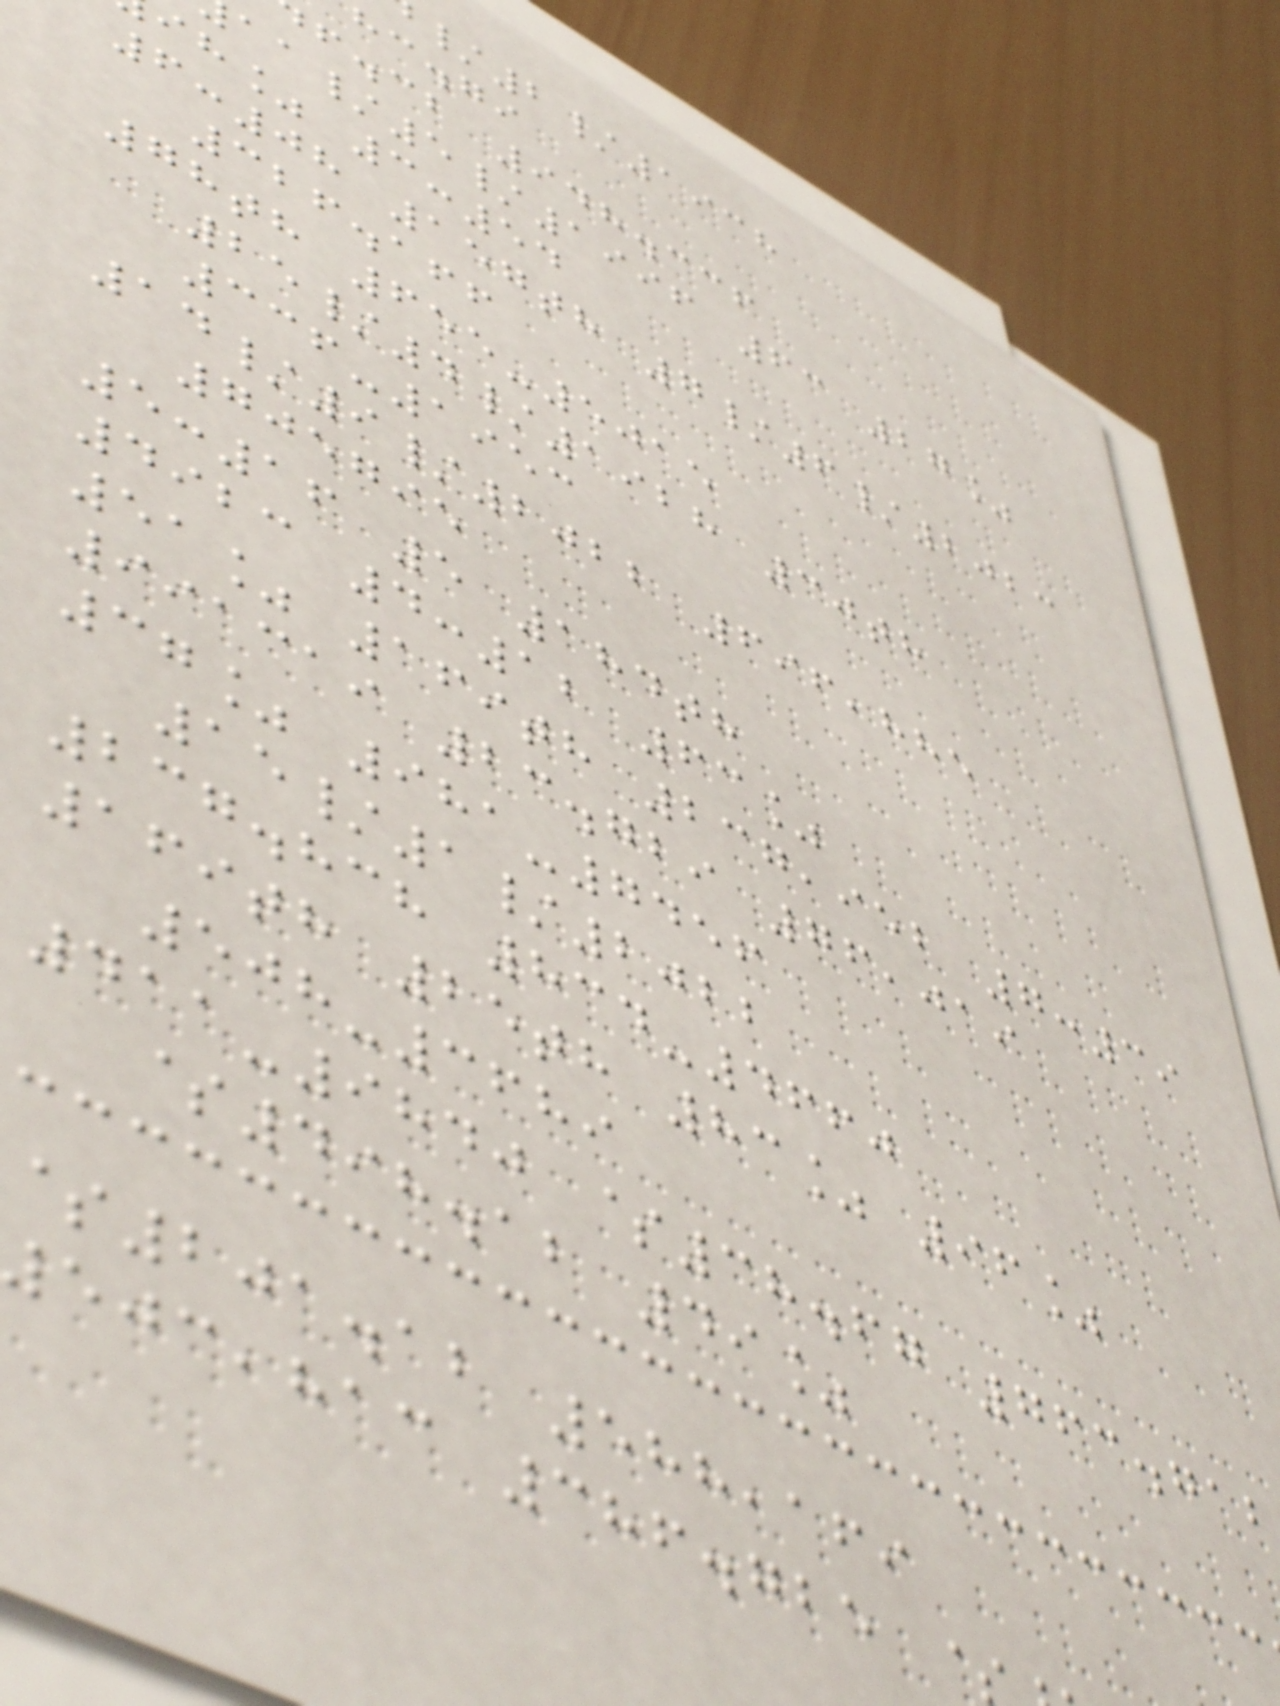/2/1938
hc.gi
f.cb 948.336
/5/1996 63 27%
ih% 3:54
6:08 157th 7/6/2023
326.166
78th 655-5015
25/4/1928 30th
336-1953
14/9/2022 696,885
705795
5:16 5 184th
4923 4:12 63%
51% 169th 237,952 7:39
991319 23.729 76,019
37% 981-7456
15/1/2022
237.838 834-4660
169th 25th 83% 96%
508-3689
411-9840 $38.67 763.712
$498.12 49%
$201.12 588,169
,hac 386.725
